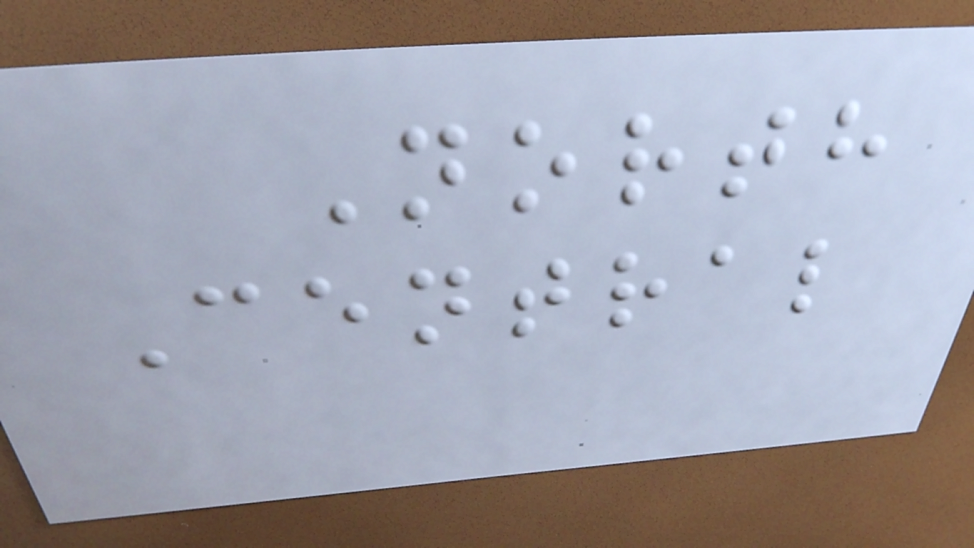North
Central
